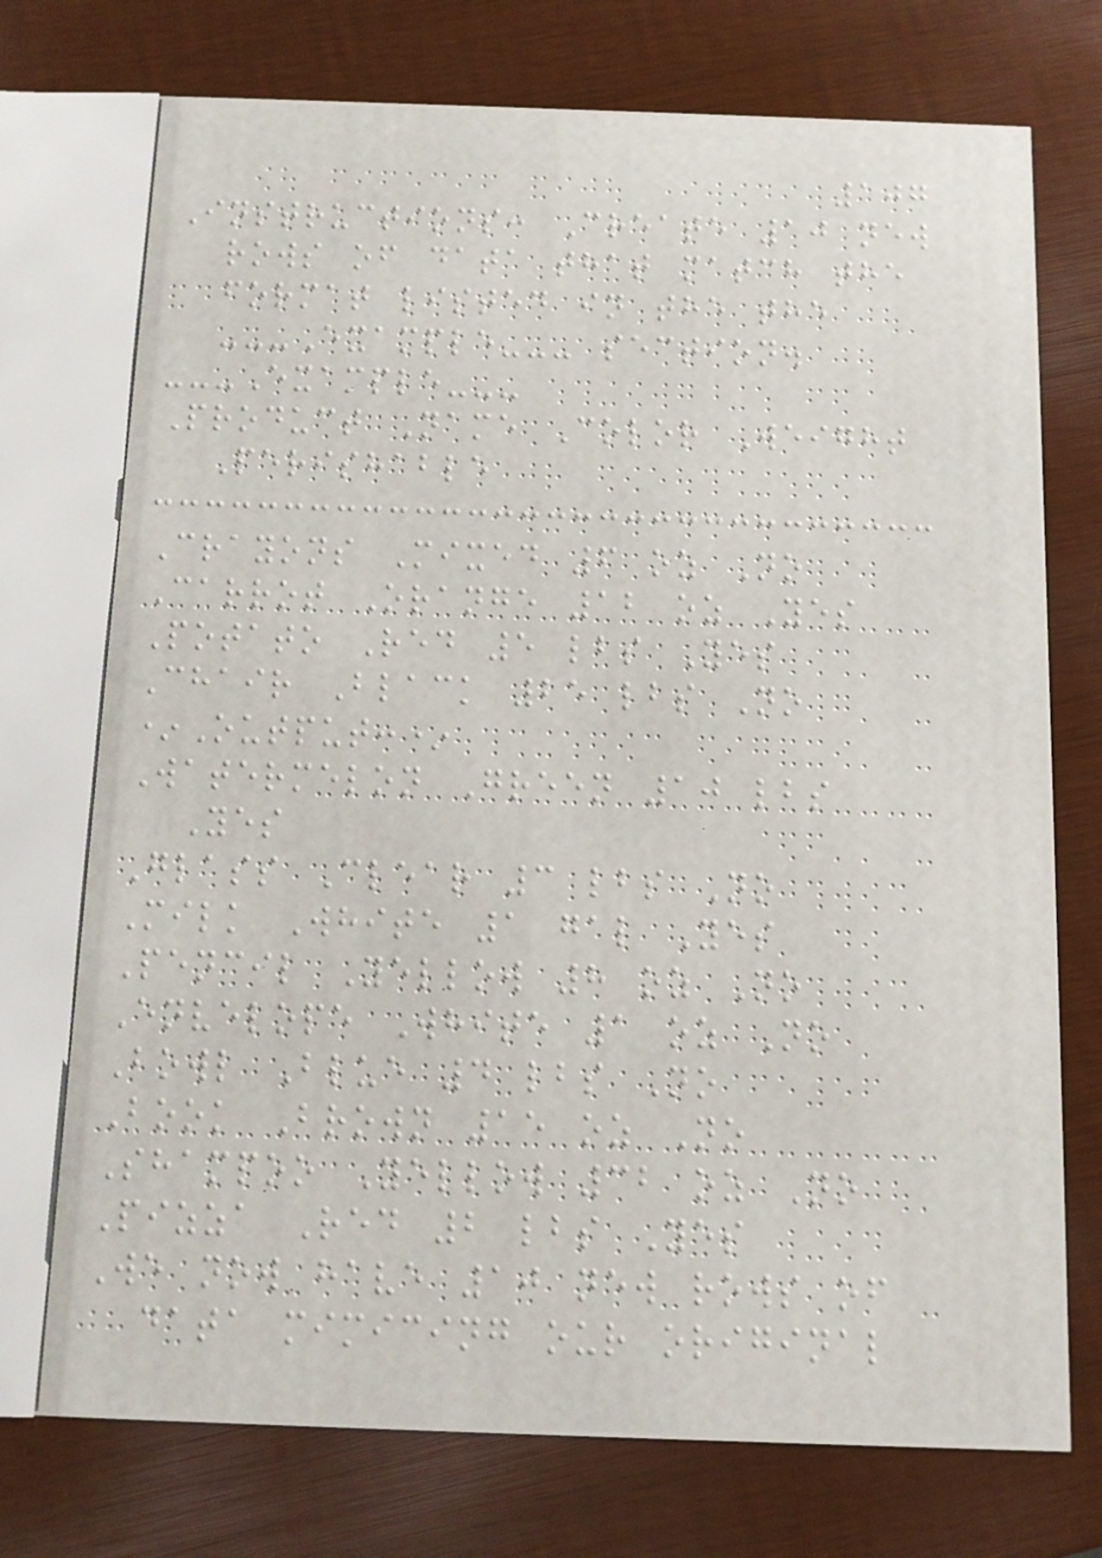107
Instructions: Create 10 new
rows of data that match the
format listed in the the
---Example--- section.
---Example---
Product Name Color Weight
Perishable
Crayons Mixed 6 oz No
Carrot Orange 12 oz Yes
Potato Red 5 lbs Yes
Chair Black 25 lbs No
*Output:*
Watermelon Green 10 lbs
Yes
Glass Clear 3 lbs No
Milk White 1 gal Yes
Pencil Yellow 8 oz No
Envelope White 1 oz No
Bowl Blue 4 lbs No
Book Brown 15 oz No
Shampoo Yellow 32 oz No
Pizza Red 2 lbs Yes
We now have 10 new rows of
data mimicing our original
